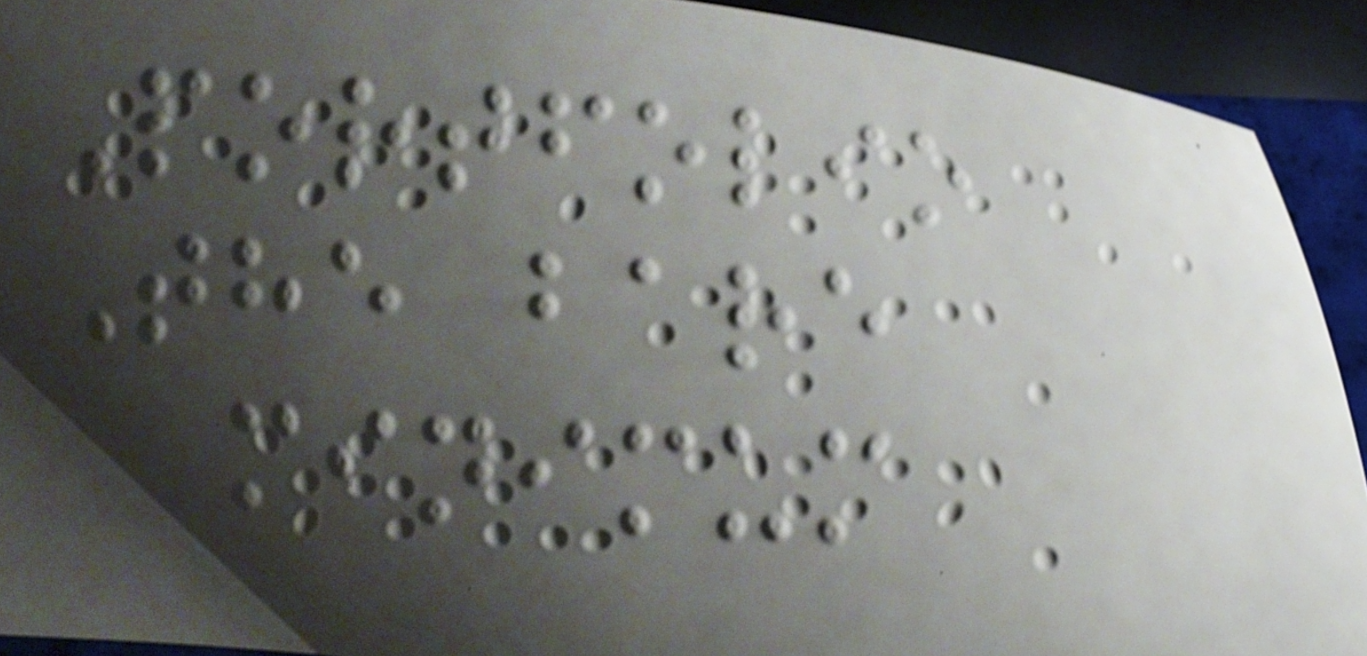Portfolio
The bare
minimum
